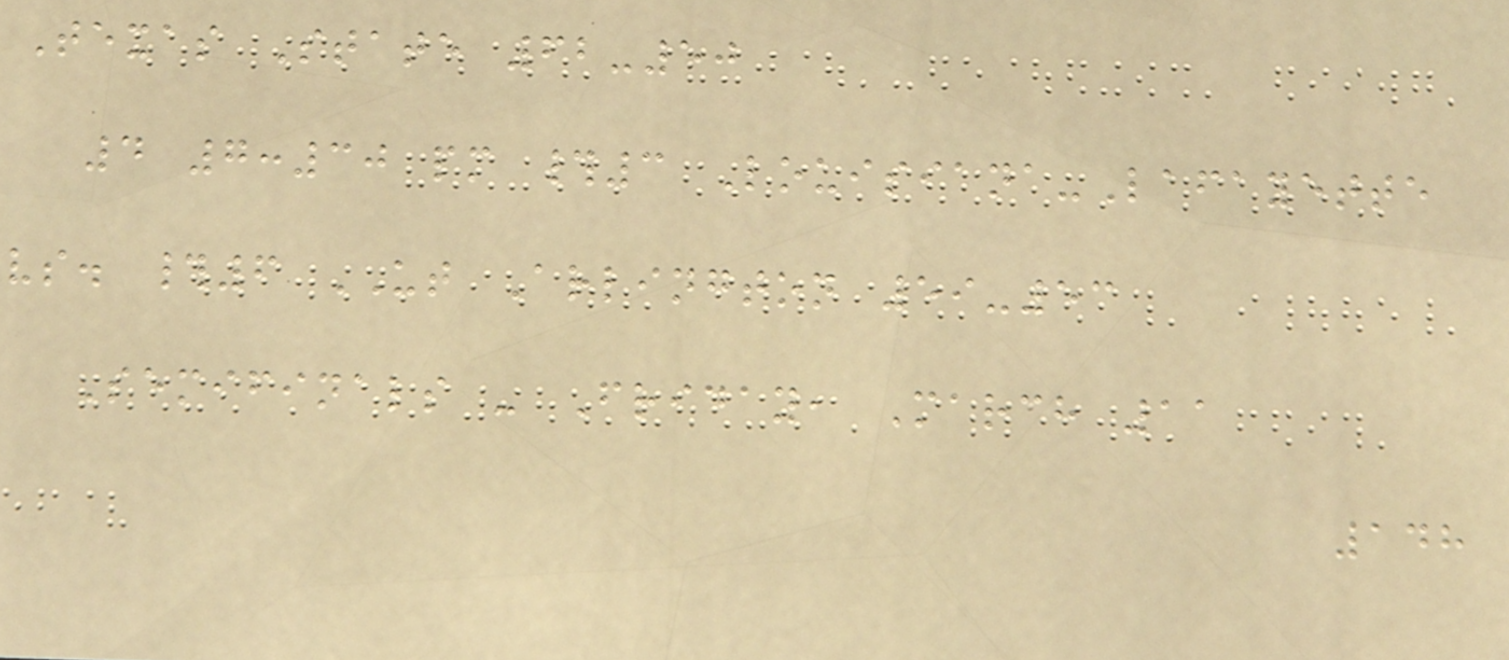Texas State 62-50
4 7:30 pm #3 Louisiana-Lafayette
vs. #6 UT Arlington 59-53
Semifinals - Friday, March 11
148
